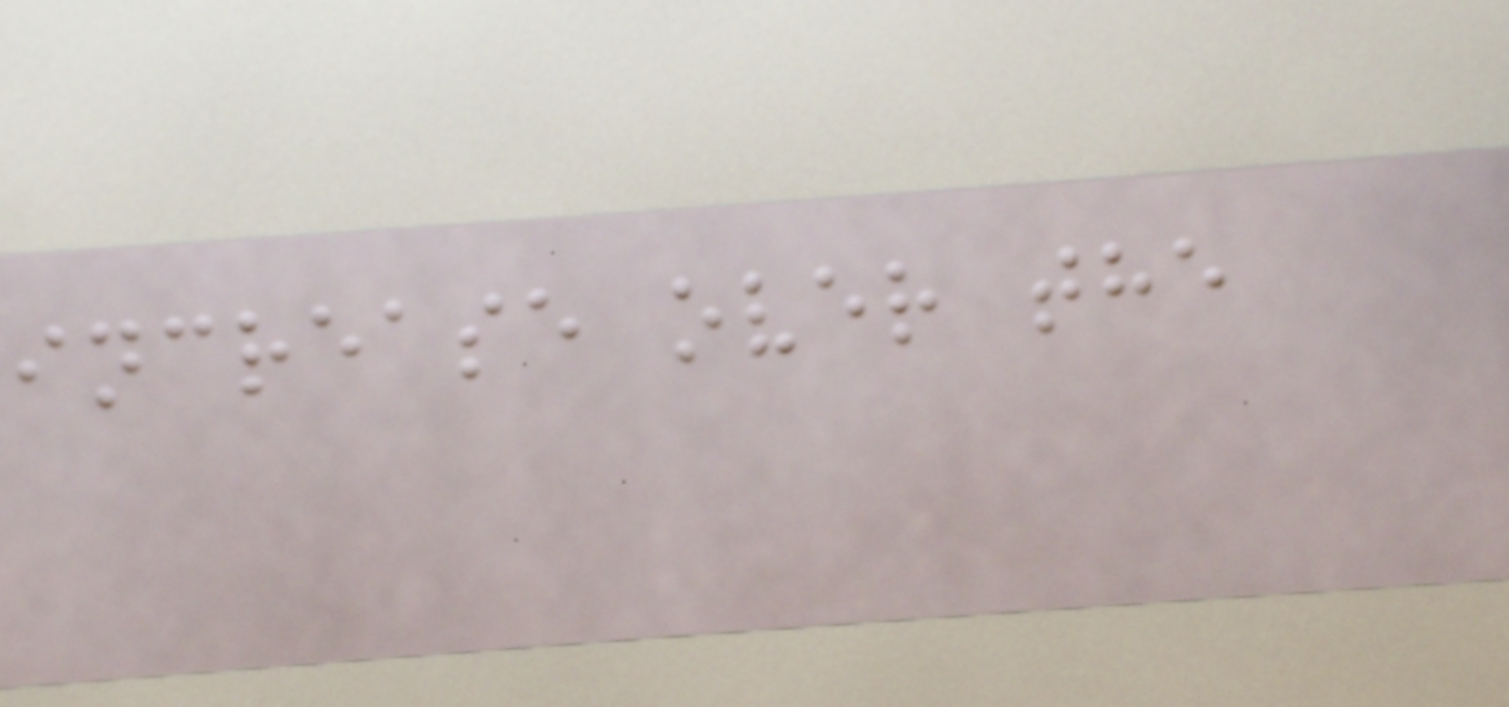increase over the
